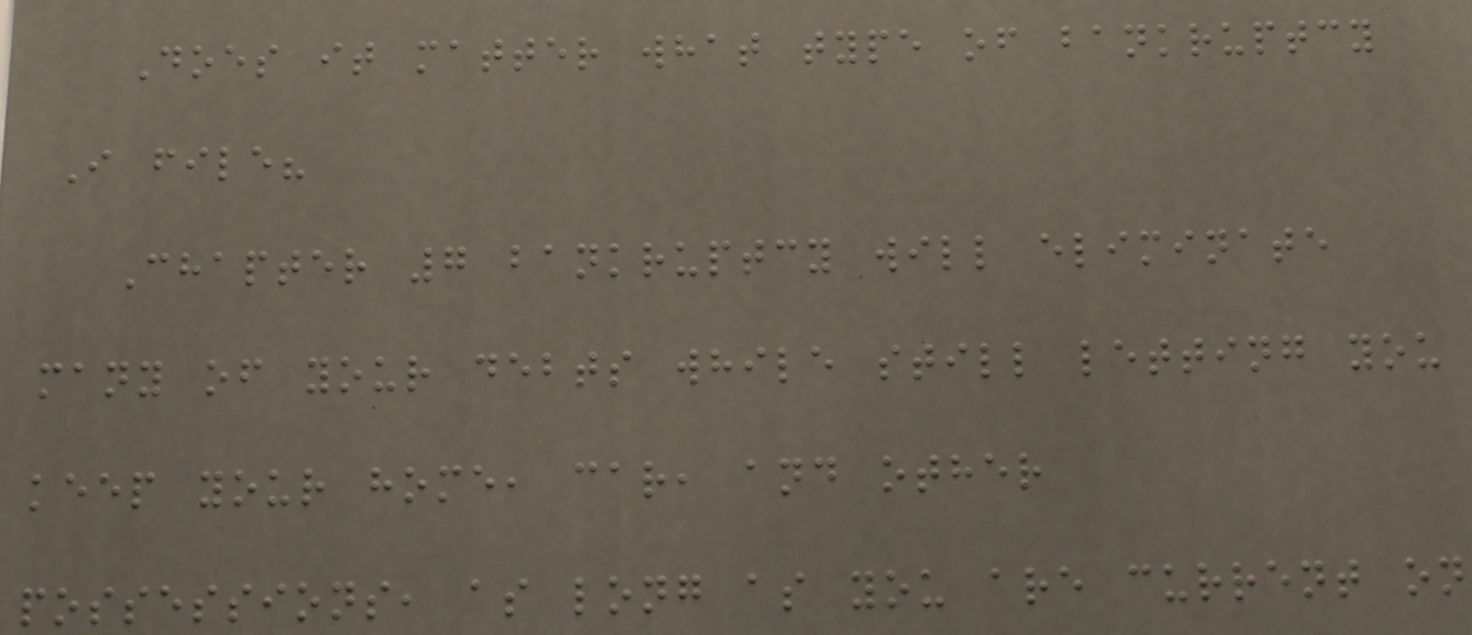Does it matter what type of bankruptcy
I file?
Chapter 7 bankruptcy will eliminate
many of your debts while still letting you
keep your home, car, and other
possessions, as long as you are current on
